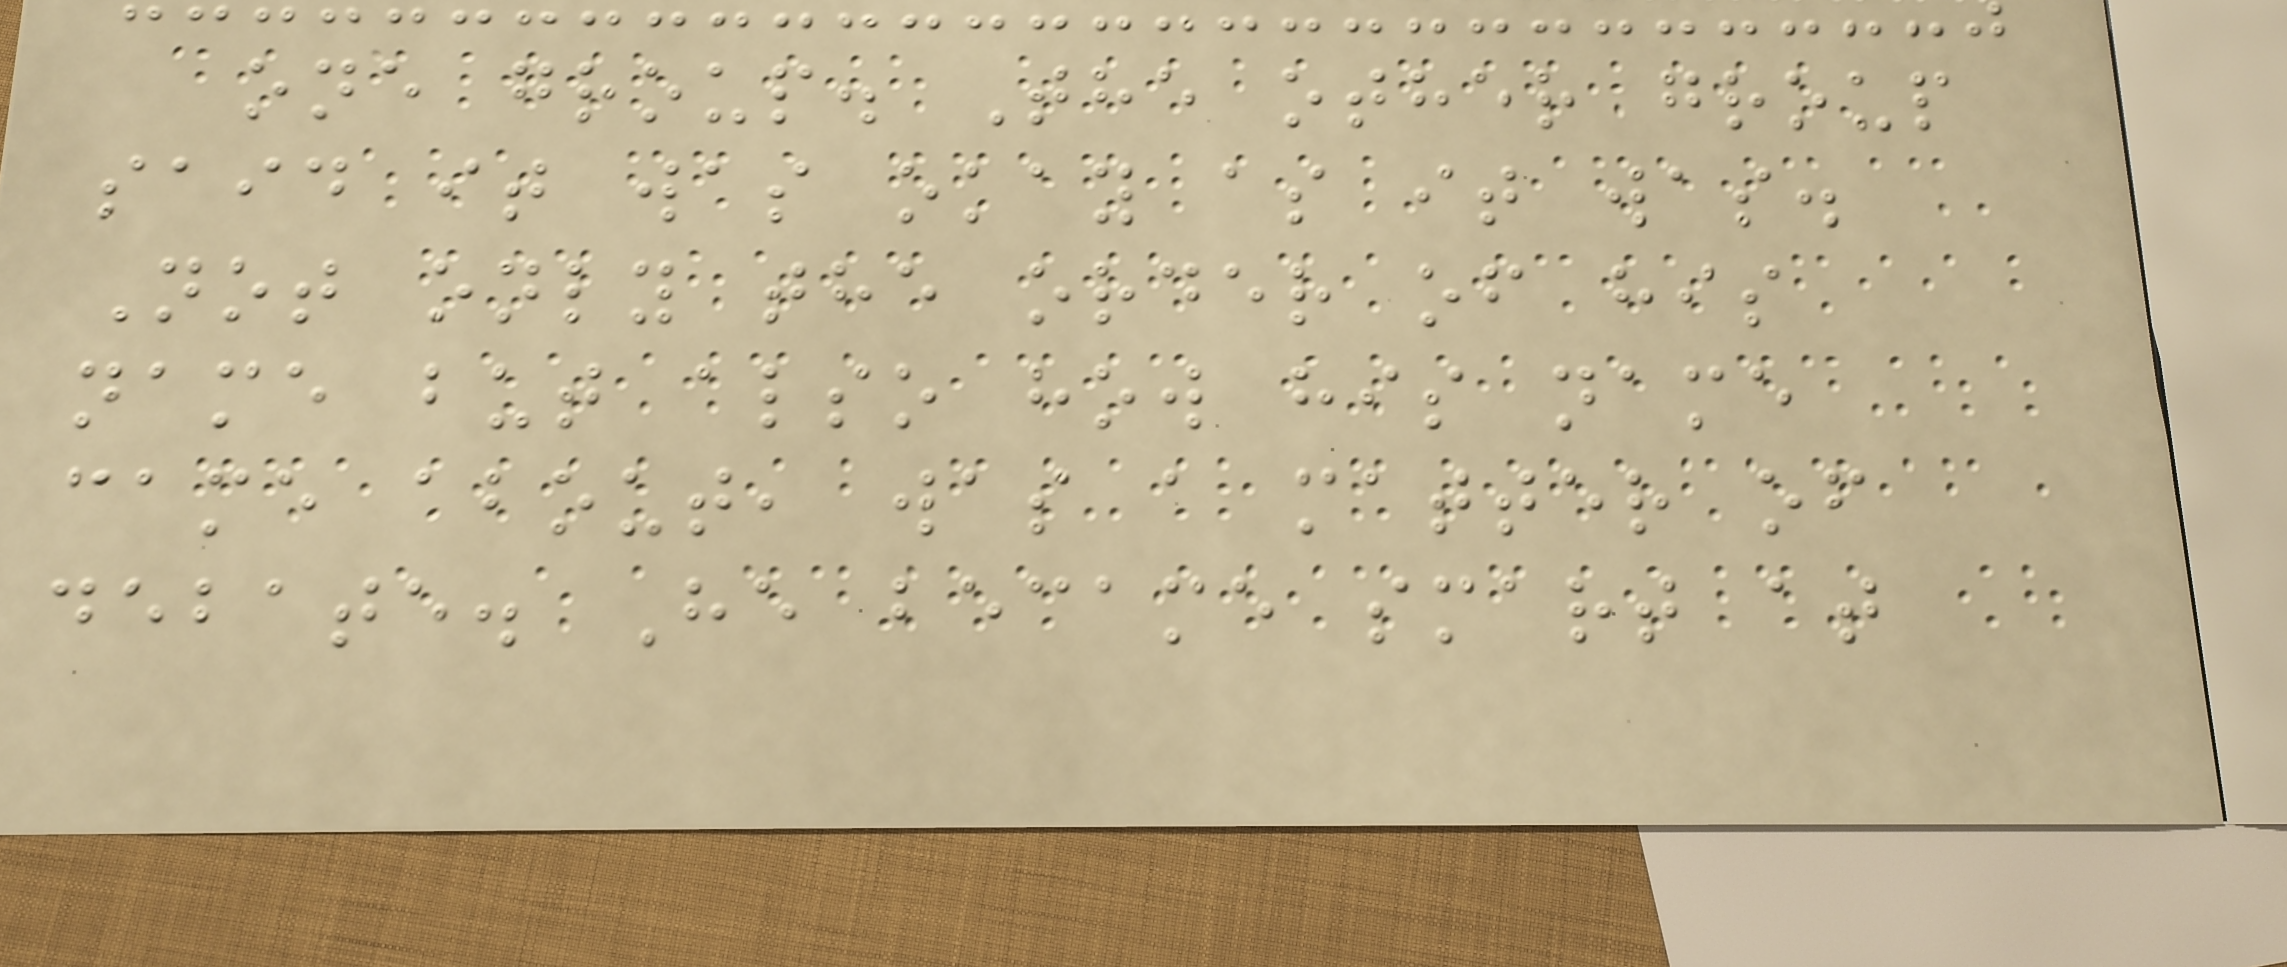one group. The other group
said it was okay as it was.
Not only the order of his
name but also how his name
came about, was a matter of
debate. He became smart at
